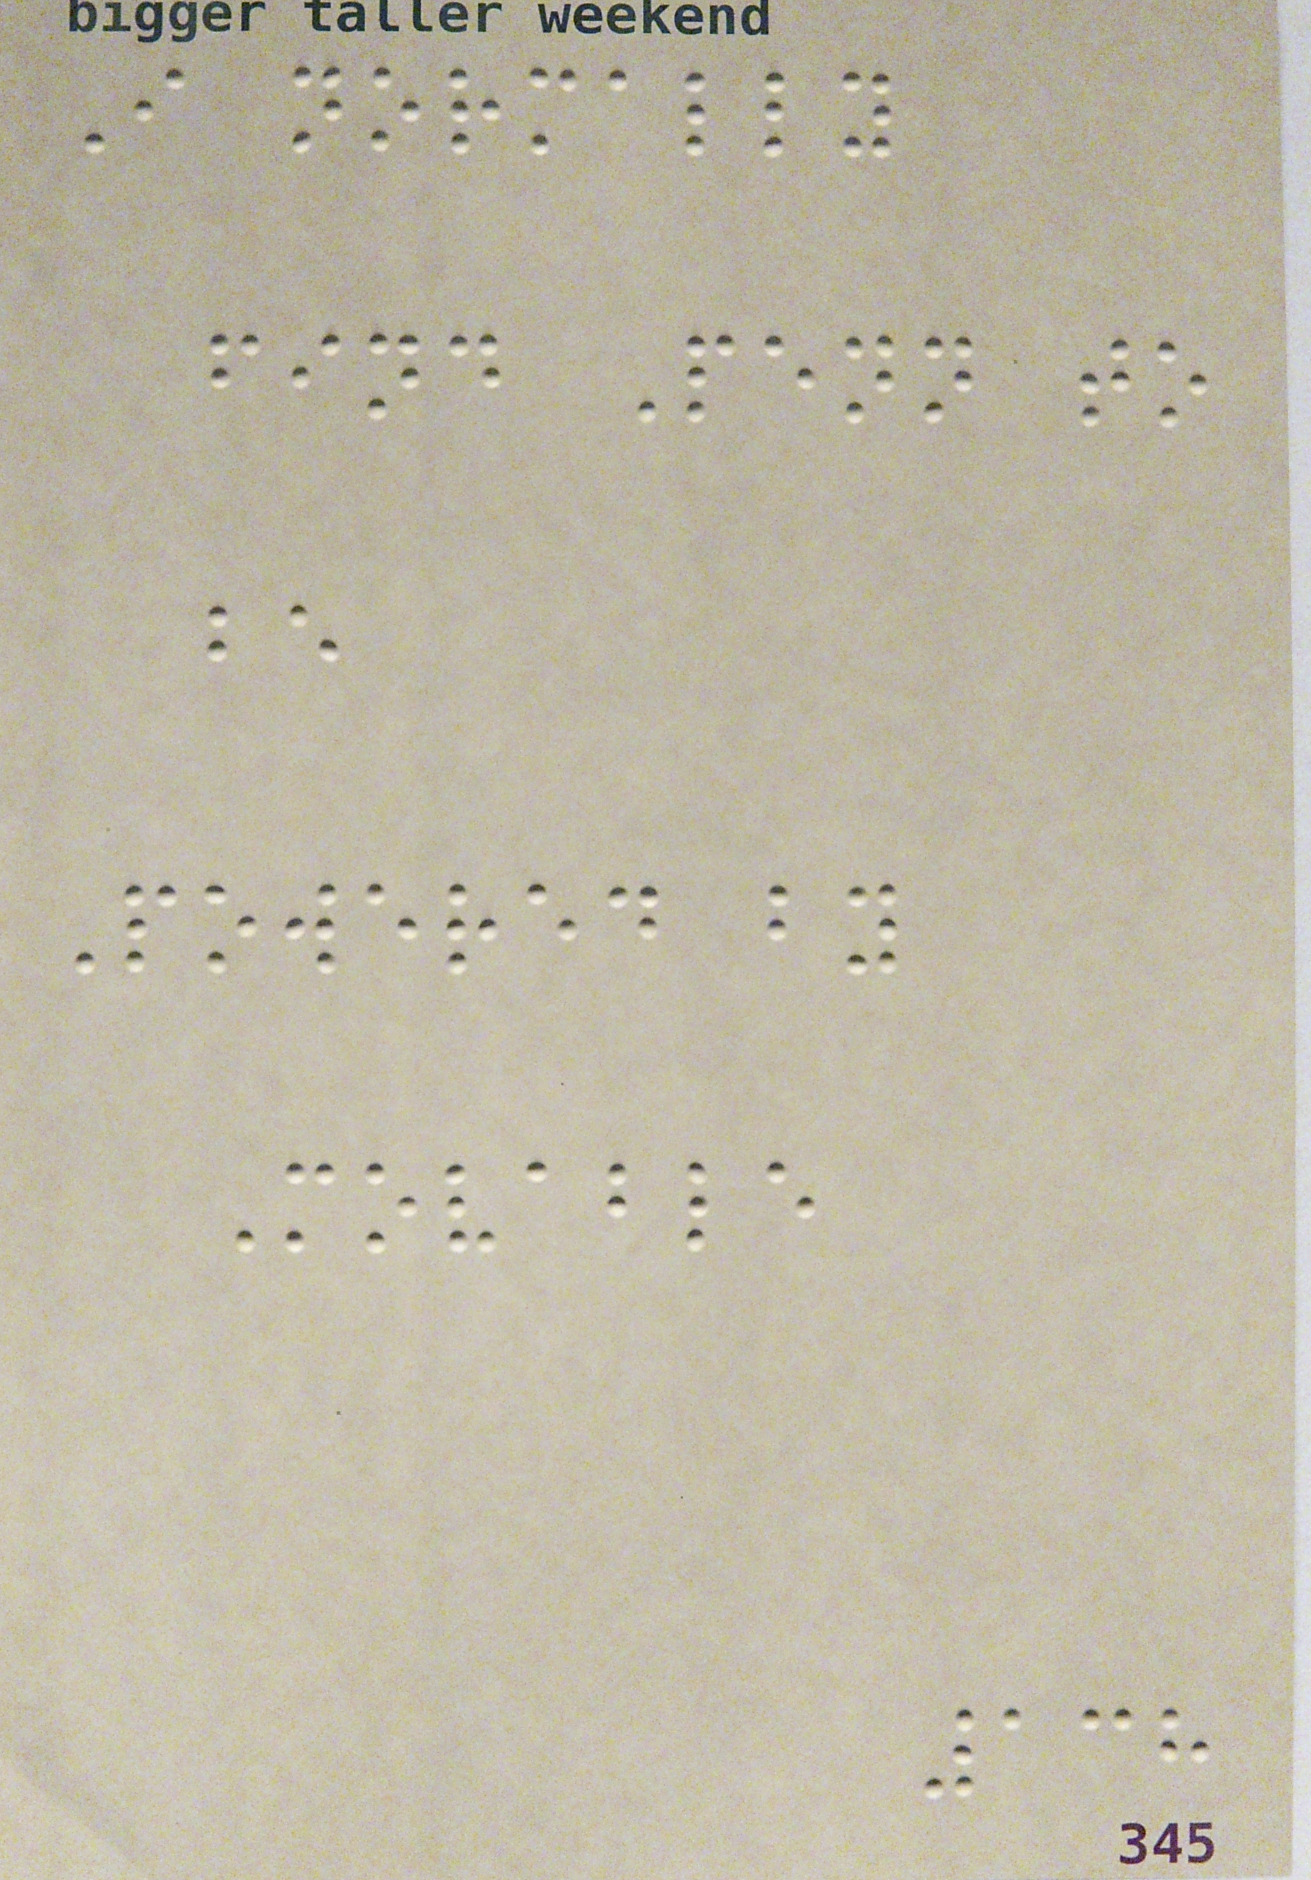I normally
find Penn to
be
Powered by
Movable
138
